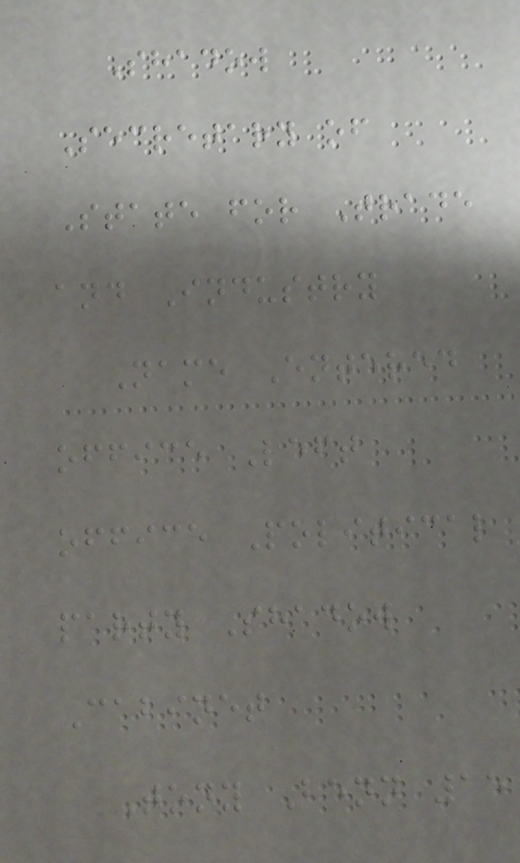Shadow
Secretary of
State for Trade
and Industry
Name Entered
office Left
office Political
party Shadow
Cabinet
Tony Benn 15
